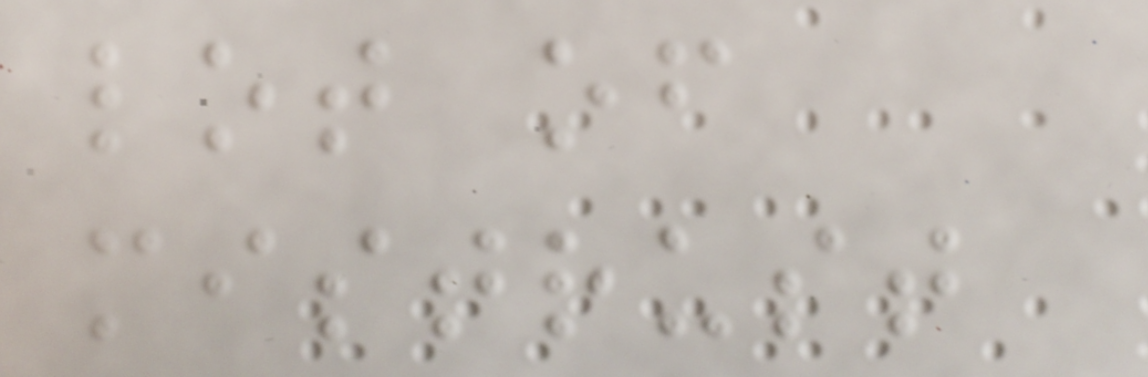lot of
mistrust
